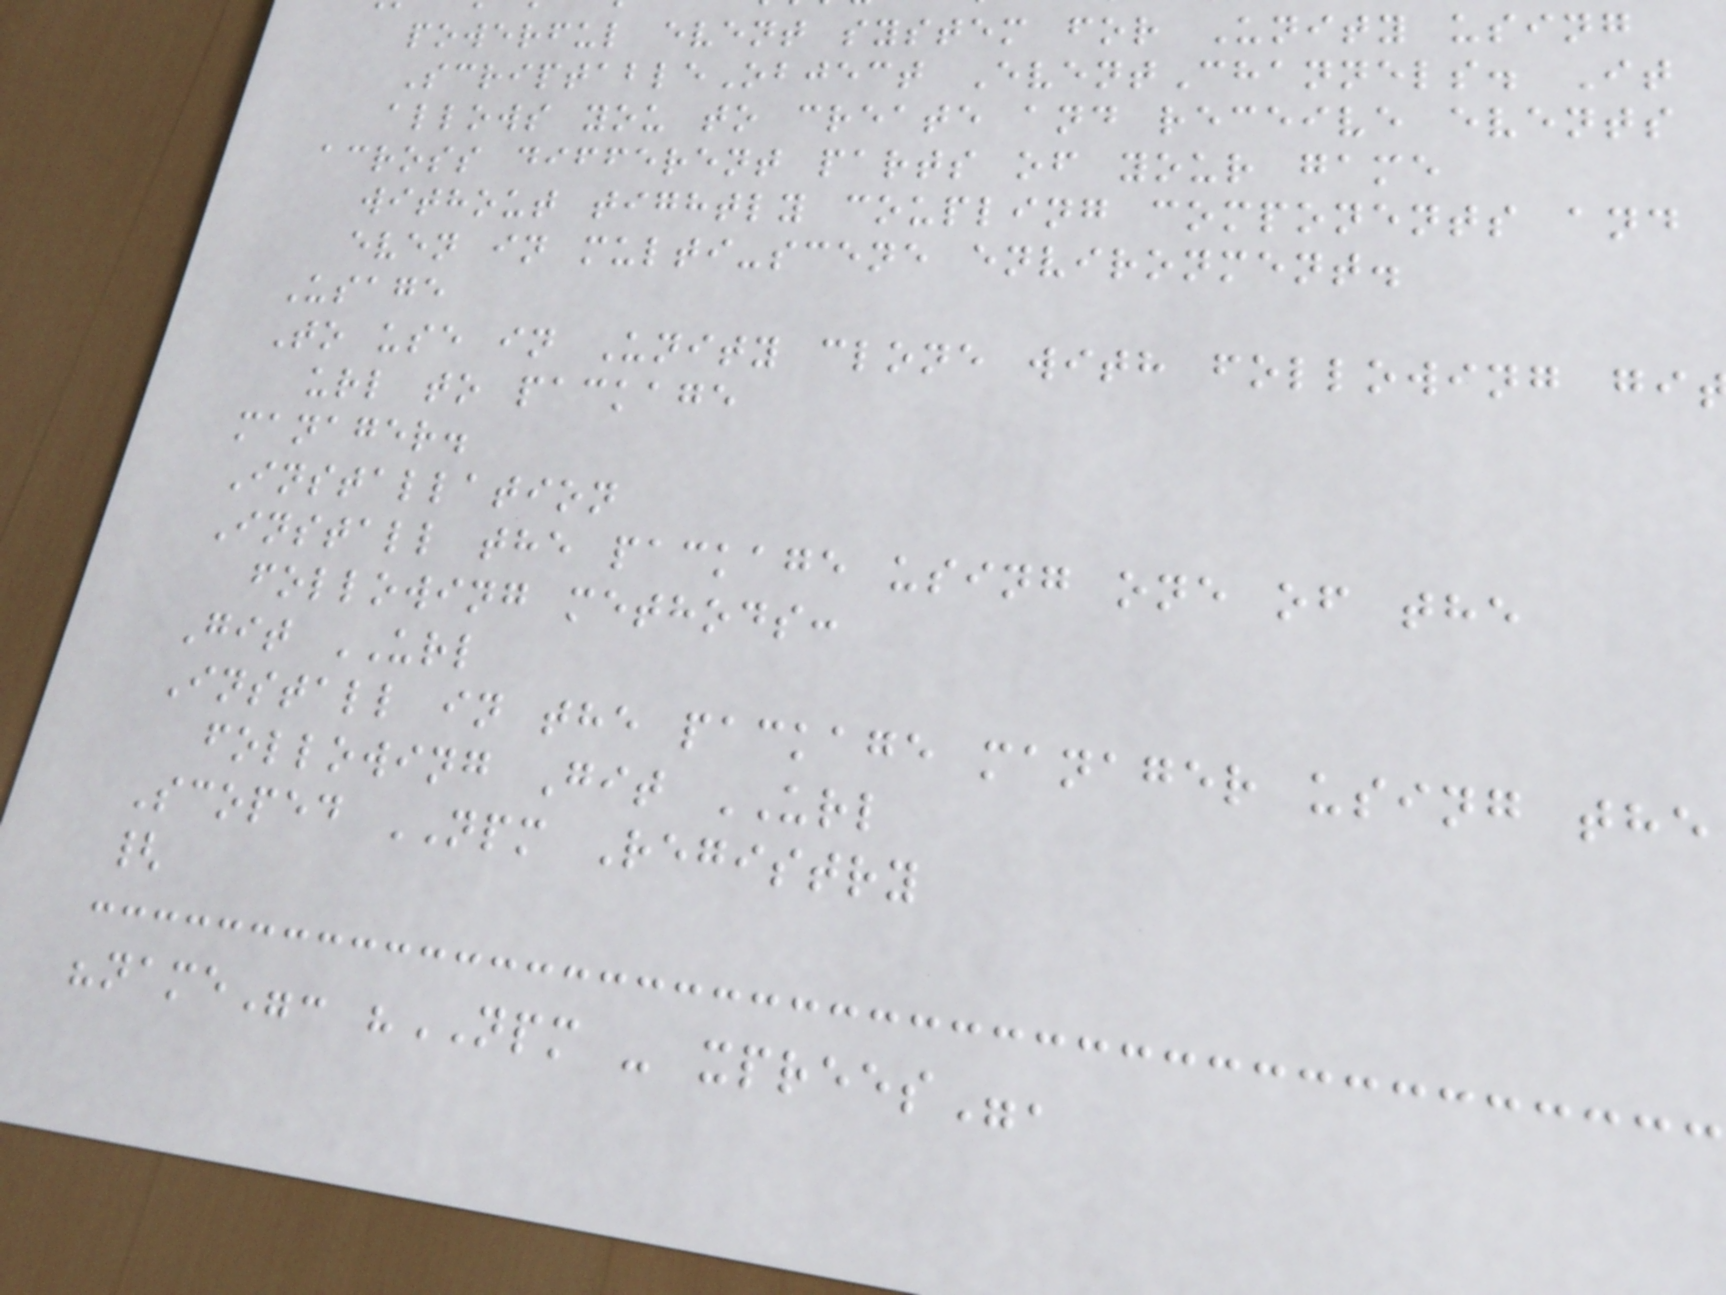powerful event system for Unity using
ScriptableObject EventChannels. It
allows you to create and receive events
across different parts of your game
without tightly coupling components and
even in multi-scene environment.
Usage
To use in Unity clone with following gi
url to package
manager.
Installation
Install the package using one of the
following methods:
Git URL
Install in the package manager using the
following Git URL
Scoped NPM Registry
{
"name": "NPM - xprees",
